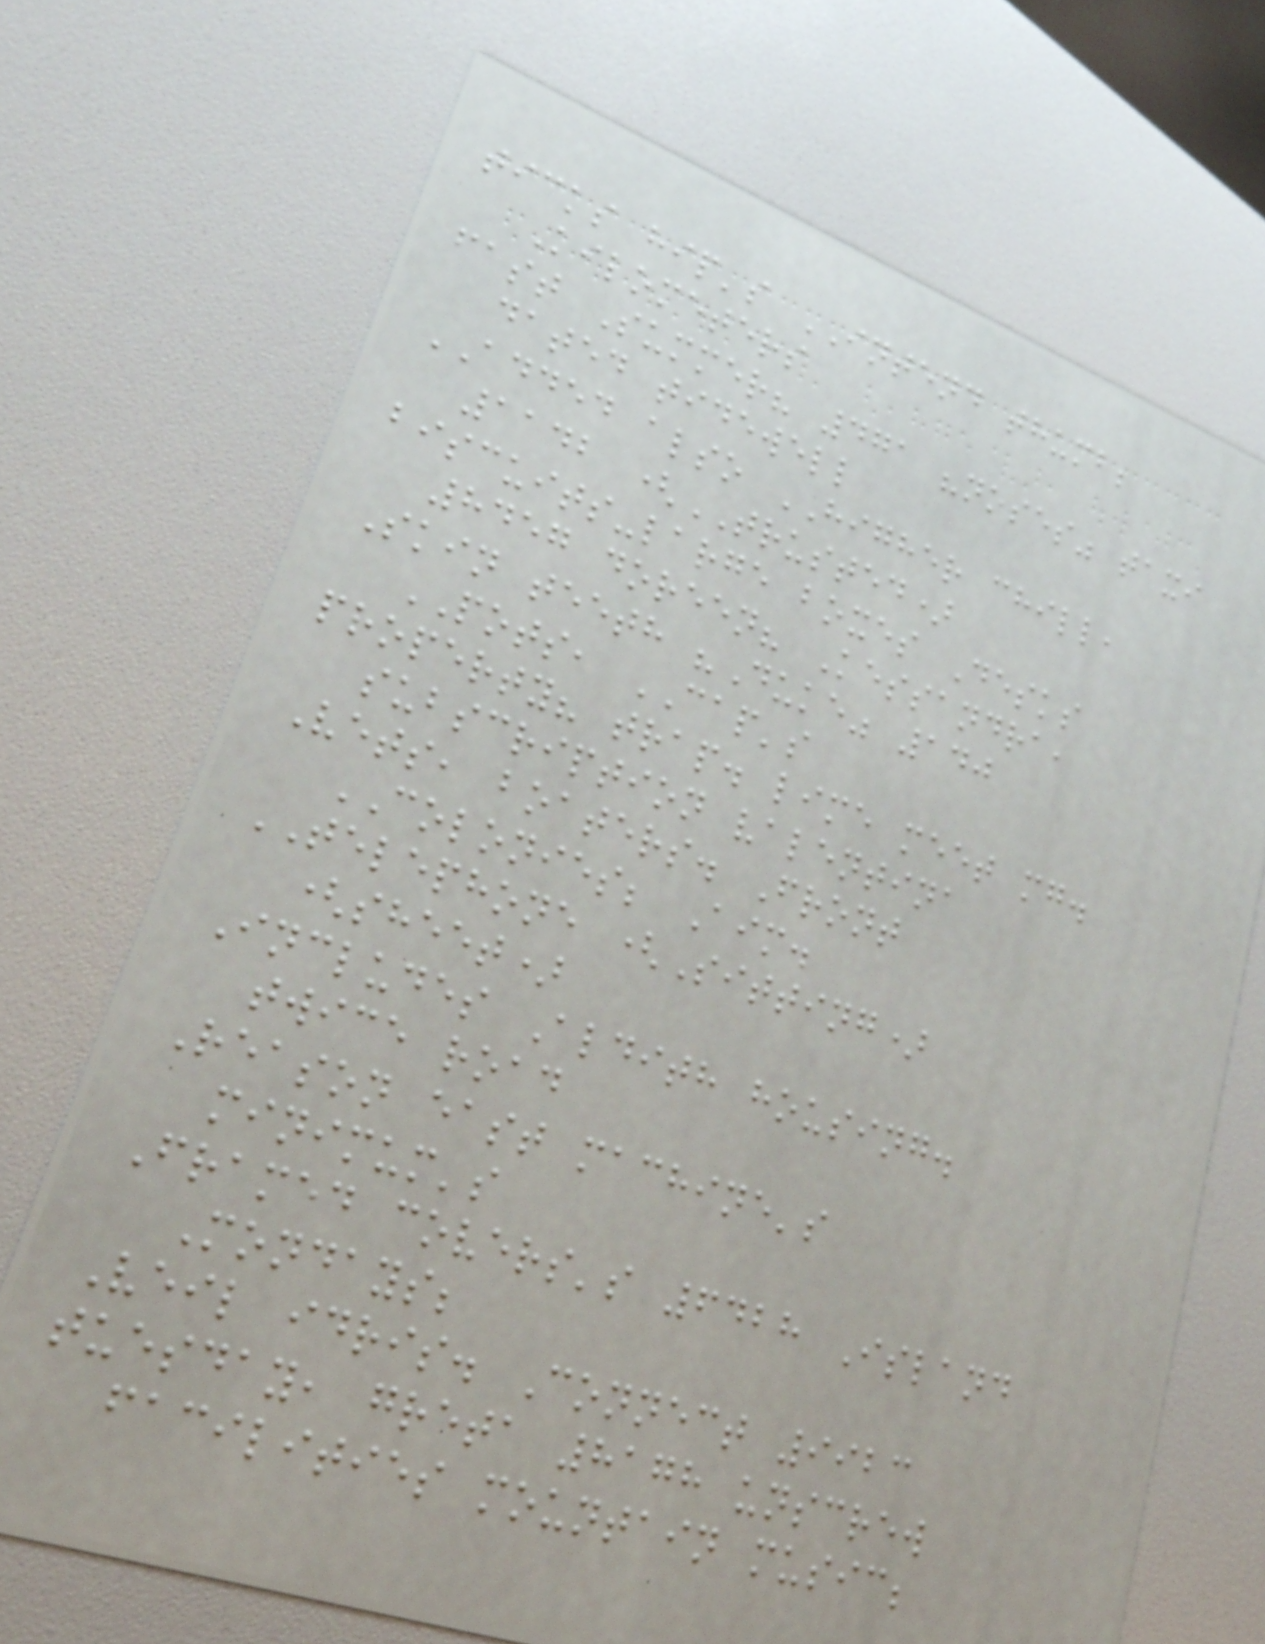ticks hip's INTEND thumb;
Kilometers
fast Summer? 471 "noses" taxi
dated tidewell
ADDED also HIGHER chill,
1142 (TRUSTED)
biscuits-large boxes Desks
8457 doreen? Kessandra,
Skin teeth "Duke" 140
POTS, CAP's
property? trap. lime meet mg.
subscription valentina
Vets, boaters. Front
COLONIES; Aim.
TELEPHONE (Sitting)
(sheet)
Includes Aldith housing.
twice road
Reason east machine's
minimum's
Framed covers's 6428 Island
Mondays;
Veil idris. Connect 9923
tuesday, greta 8178 unscrew
facilities mountain music;
